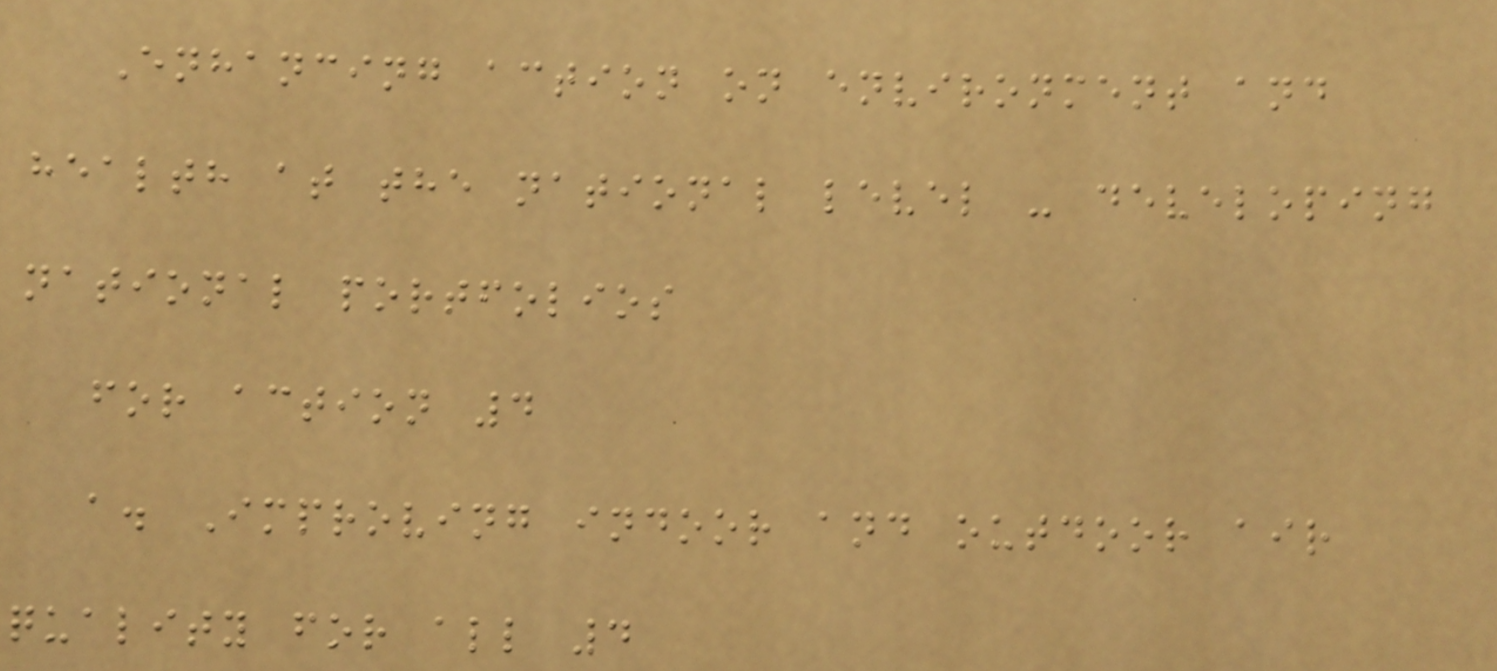Enhancing action on environment and
health at the national level - developing
national portfolios
for action 4
a. Improving indoor and outdoor air
quality for all 4
